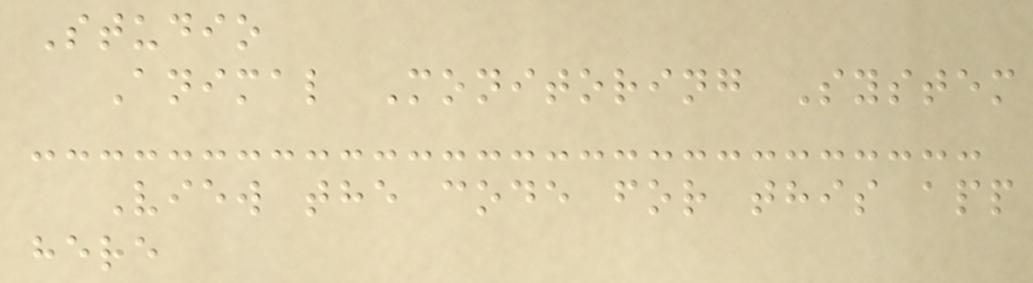Studio
Animal Monitoring System
View the code for this app
here
